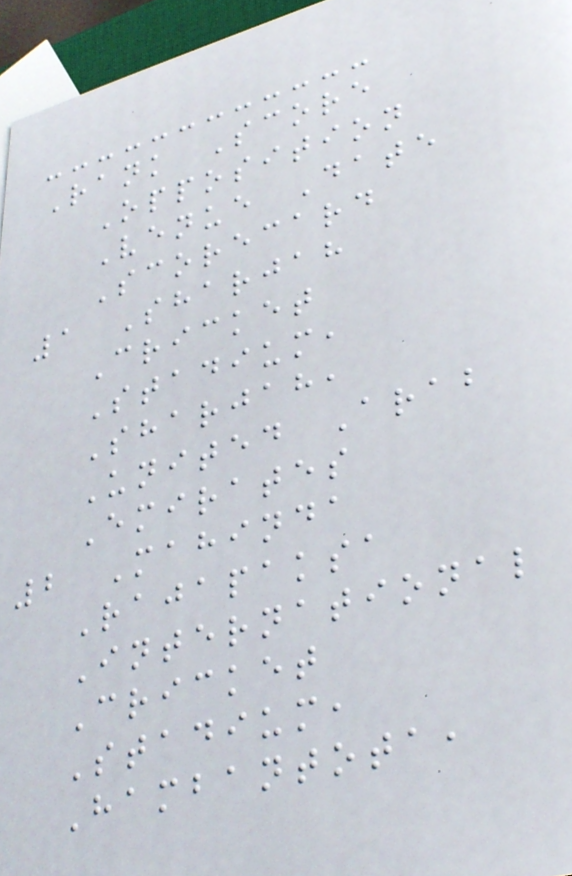Rank Score
Opposition
Venue Date
Scorecard
1 Sharjah
Cricket
Stadium,
Sharjah,
United Arab
Emirates
2 Mahinda
Rajapaksa
International
Cricket
Stadium,
Hambantota,
